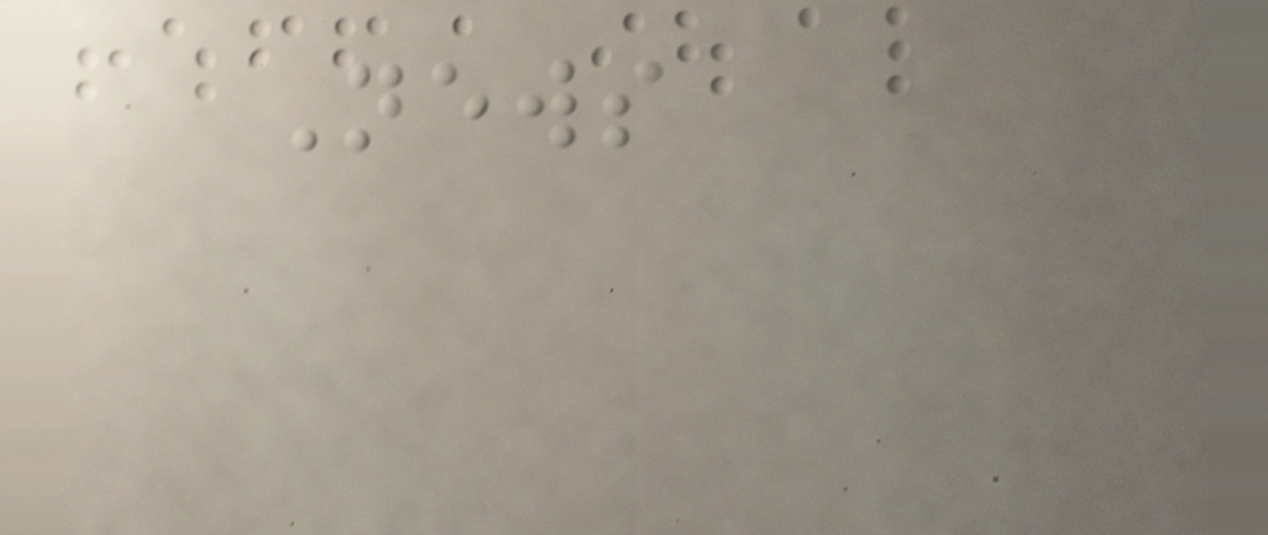News
